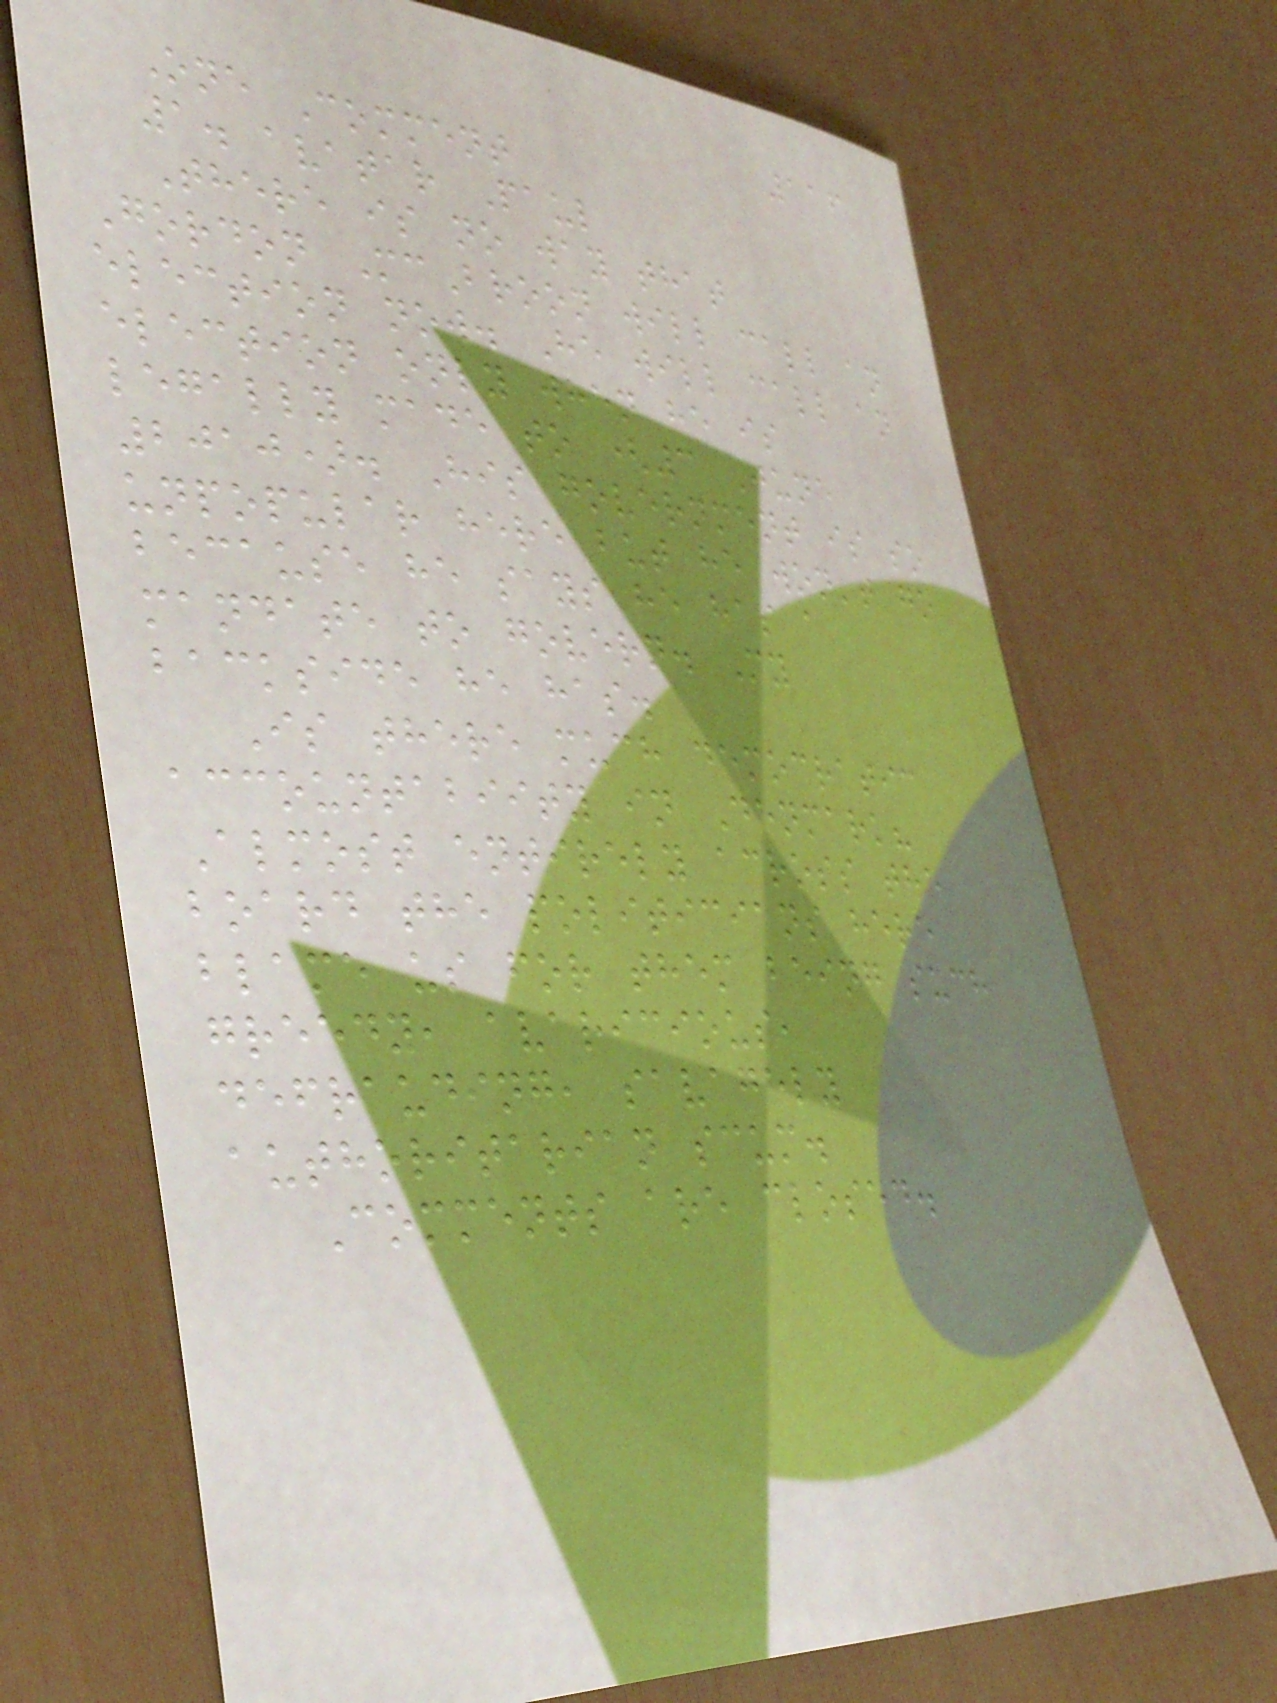116
One Comment
1. avatar Paul
There is no way that
Gordon McBroon will call an
election now. He will call an
election only when he is
legally made to (3 June
2010). His government is so
unpopular here but he won't go
because he says he has a
mandate to govern. My
backside he has.
Is there much democratic
accountabiity in Denmark?
Almost entirely across the
board the politicians here
blame us for them being such
greedy, avaricious,
defrauding, savagely
authoritarian scum.
Comments are closed.
